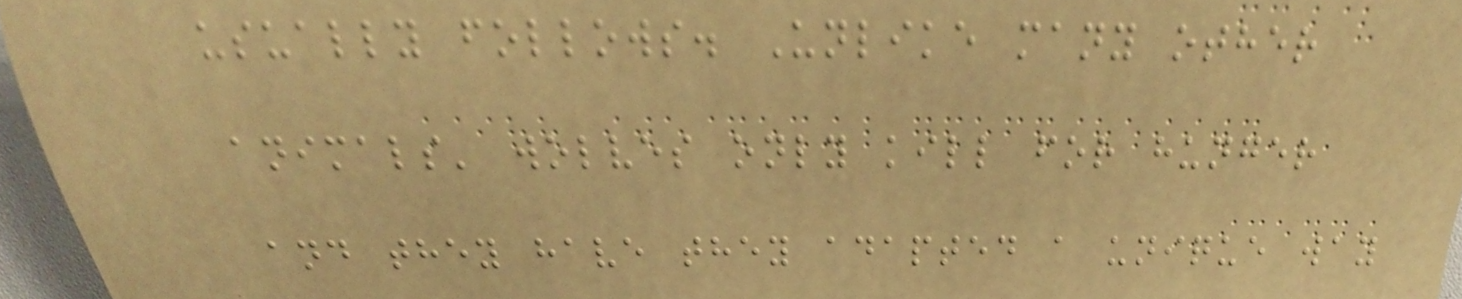usually follows. Unlike many other
animals' wolves only kill for hunger
and they have they adapted a unique way
